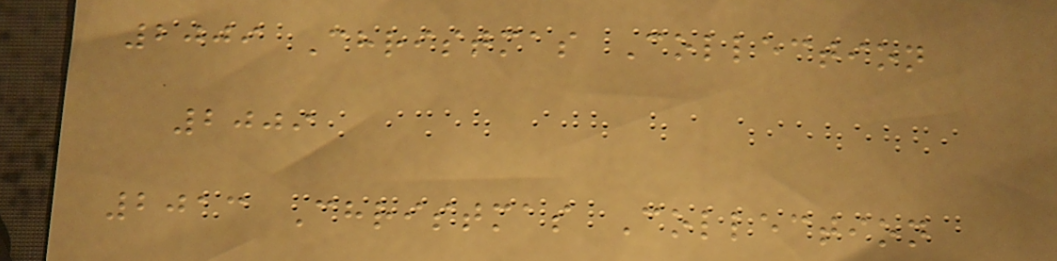2009 Christmas Collection
2009
2013 Christmas Collection
